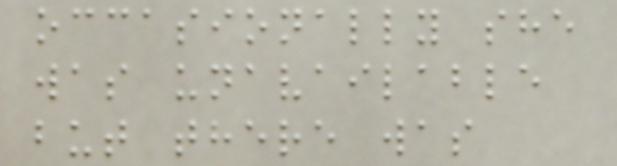occasionally she
was unavailable
but there was
